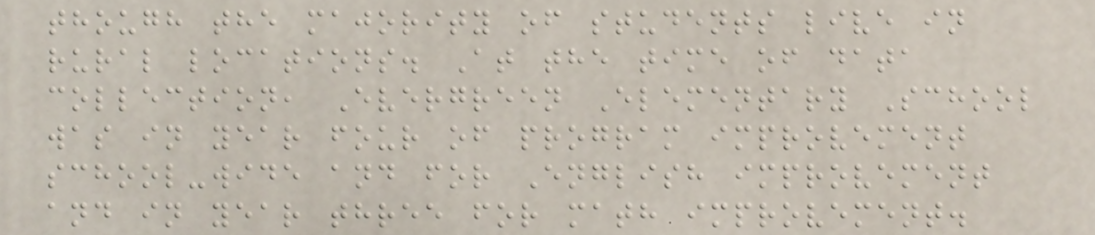though the majority of students live in
rural locations. At the time of data
collection, Evergreen Elementary School
was in year four of program improvement
school-wide and for English improvement
and in year three for math improvement.
